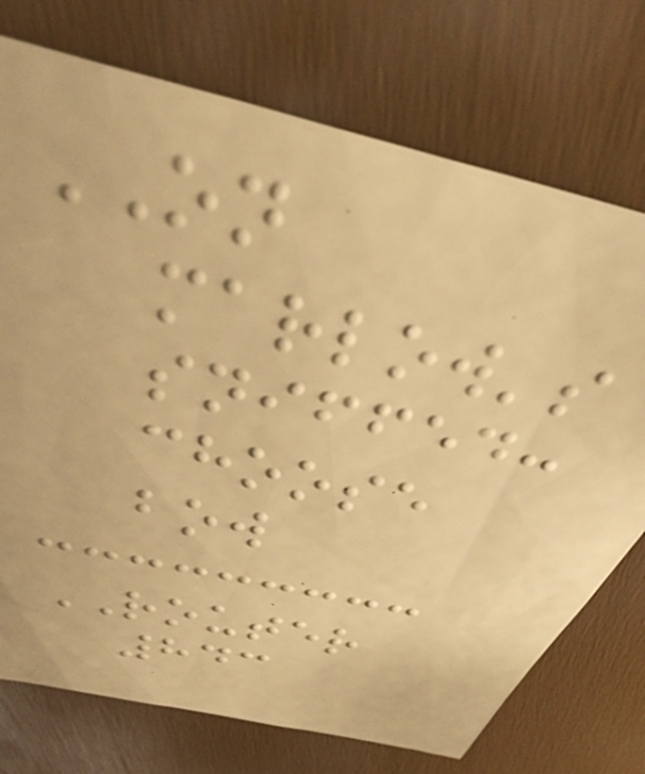ON
marlow's
sniffed:
choose
bow
ROUTER
843
